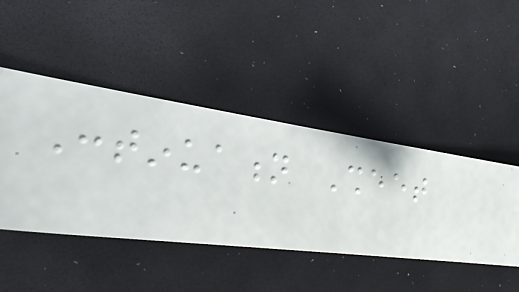Continuation Sheet
